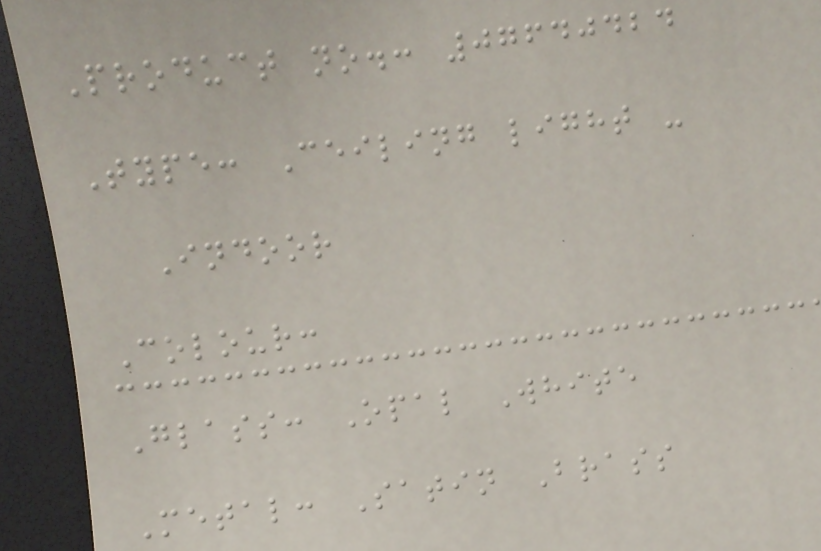Product no.: 07640424
Type: Ceiling light -
Indoor
Colour:
Glass: Opal White
Metal: Satin Brass
